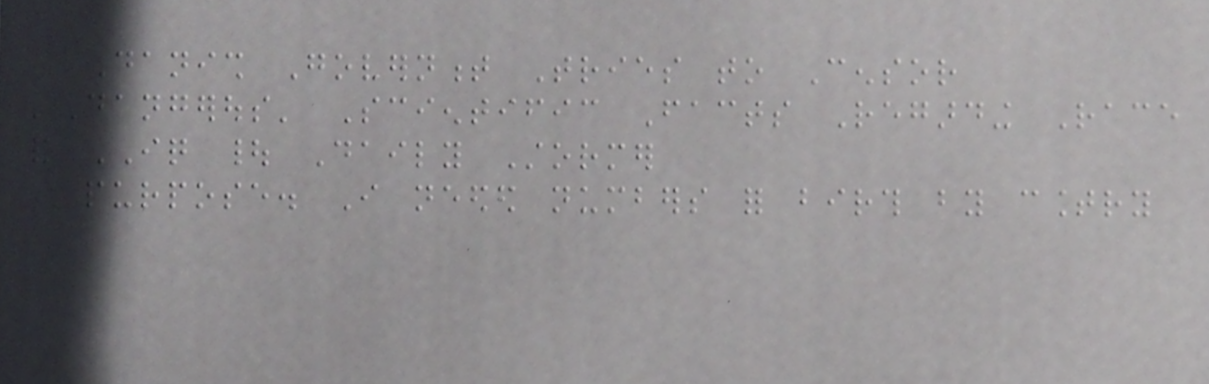Danish Government Tries to Censor
'Dangerous' Scientific Facts Regarding Race
and IQ | Daily Stormer
purpose. I needed numbers for birth by country
